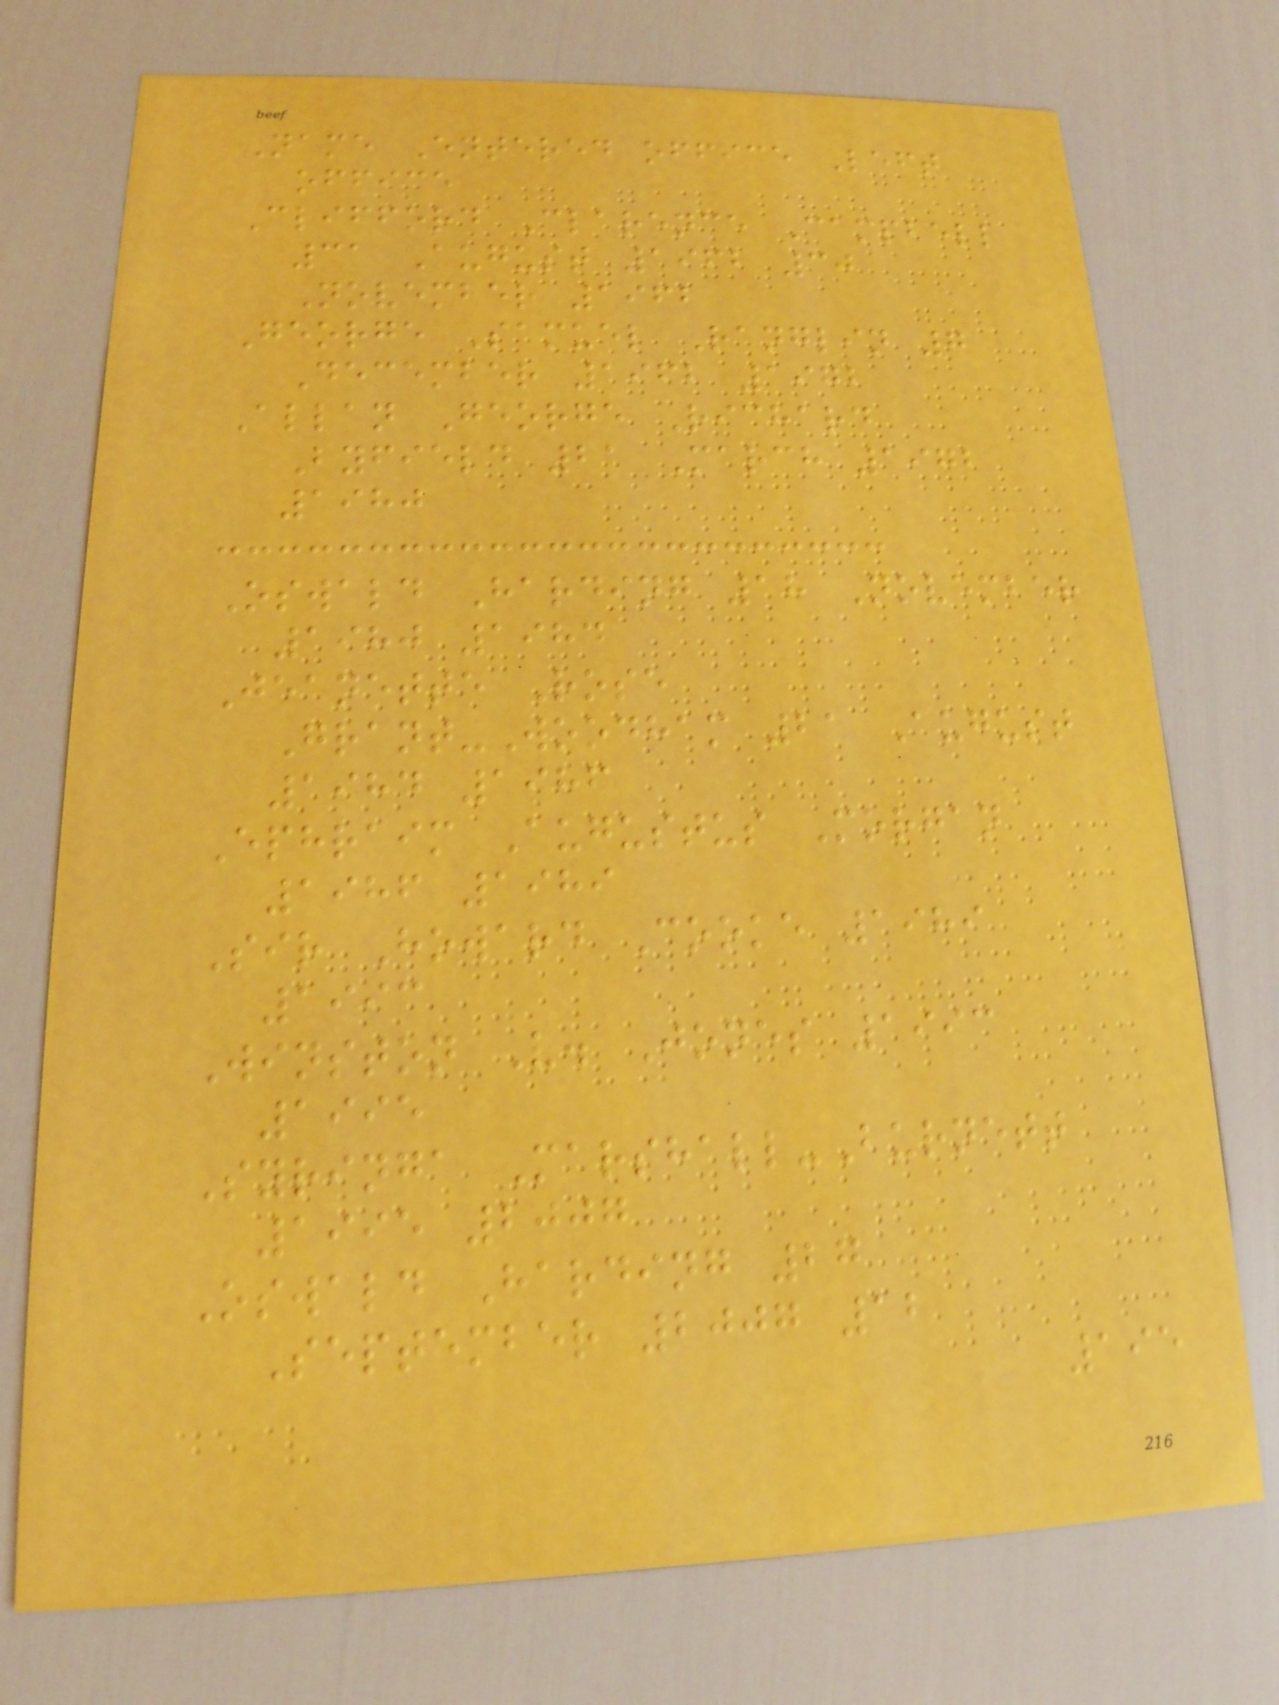Name Entered office Left
office
Clifford Clarence Campbell
31 August 1962 30
November 1962
George Samuel Ranglin 7
December 1962 1972
Allan George Richard
Byfield 21 March 1972
1980
Oswald Harding 18 November
1980 1984
Jeanette Rose
Grant-Woodham 21 August
1984 1986
Ephraim Augustus Morgan
1986 1989
Sir Howard Cooke 1989
1993
Winston V. Jones 1993
1995
Syringa Marshall-Burnett
1995 2007
Oswald Harding 27
September 2007 12
195
